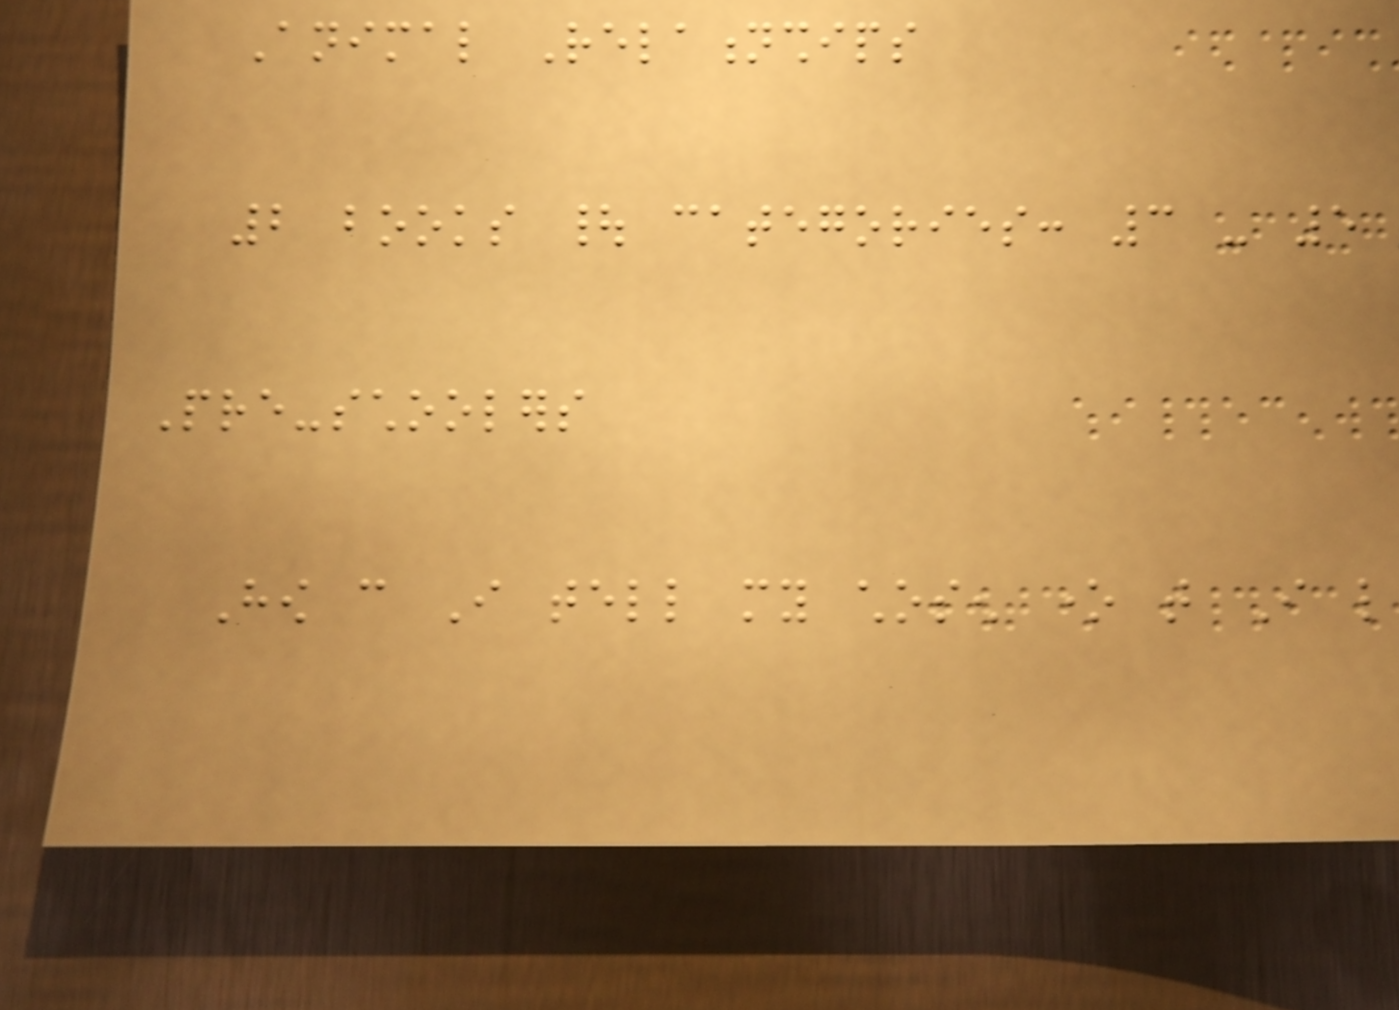Animal Relationships
2 books | categories: 3 - 5
Pre-schoolers
How can I tell my chosen one that I like
